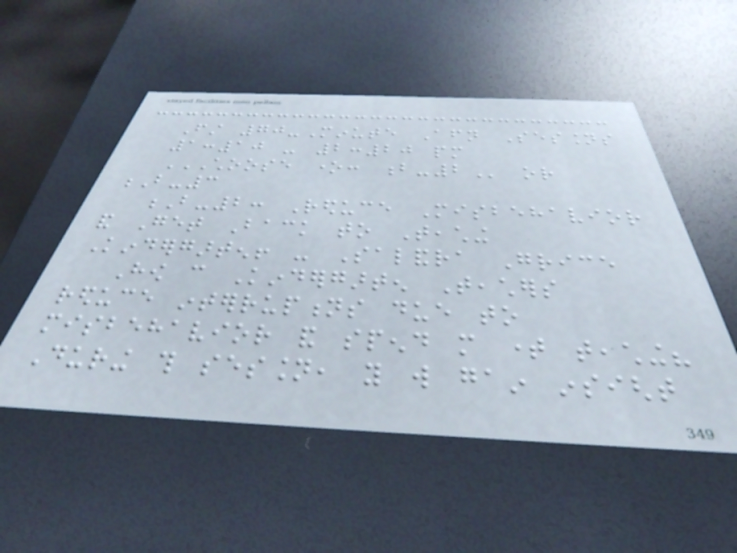First 70-Minute Afternoon Sessions
1:10 - 2:20 pm
CHOOSE ONE: B-2 or
B-3
B-2: Reduce Misbehavior
and Get Back to Teaching
Kindergarten! - Salandra Grice
How can Kindergarten Teachers
reduce interruptions due to
misbehavior and spend more time teaching?
During this session, you will gain insight
